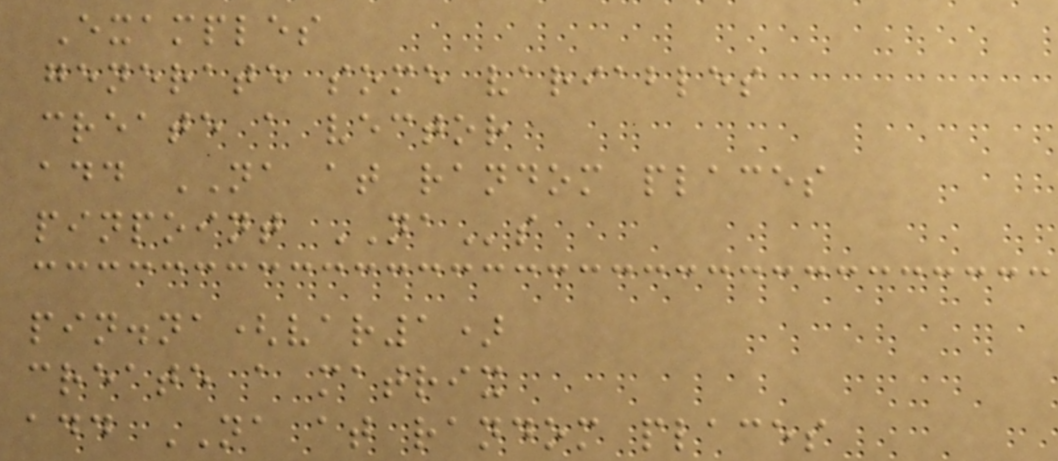Examples
generate some variables
create a vector
add NA at random places
pinpoint NAs
pin.na(var1)
create a matrix
add NA at random places
